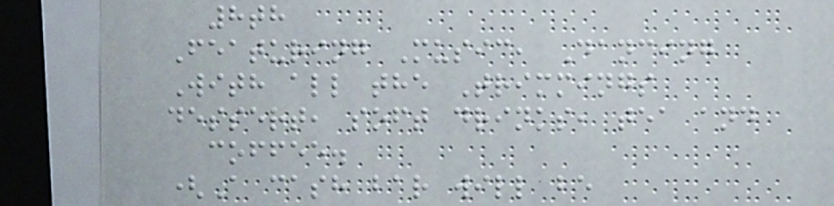8th
Featuring Music, Dancing
With all the Trimmings
dessert, soft drinks, tea and
coffee.
(A cash bar will be
